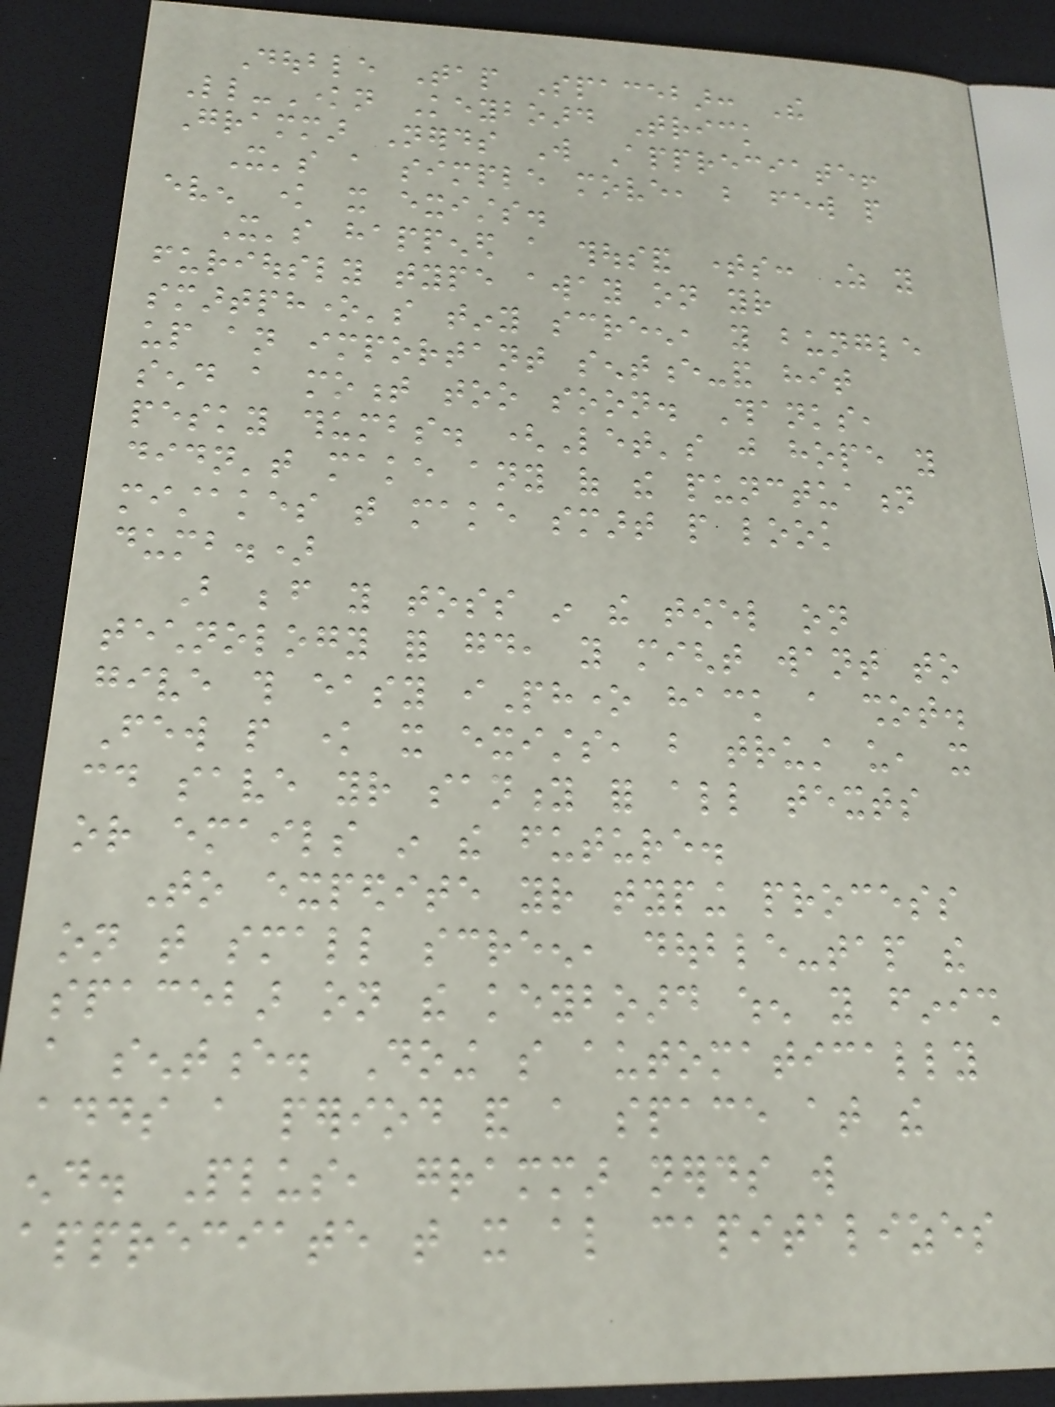Double Tap Spacebar: The
Little-Known Keyboard Trick
Grammar Nerds Will Appreciate!
It's a simple move, but few people
even know it exists.
It's happened a thousand times: As you
furiously type away on your
smartphone's tiny screen, you bungle
up an important sentence-and hit
send a moment too soon. Thanks,
pesky thumbs. (Let's just hope you
didn't make any of the punctuation
mistakes that make smart people look
dumb.)
But before you toss in the towel on
technology for good, you might want to
give this easy iPhone hack a shot.
Few people know it exists, but trust us, it
could save your sanity for all texts
or emails in the future.
To expedite your typing process
on that small screen, double-tap the
spacebar on the keyboard when you finish
a sentence. Doing so automatically
adds a period and a space at the
end. Plus, grammar nerds will
appreciate that it also capitalizes
